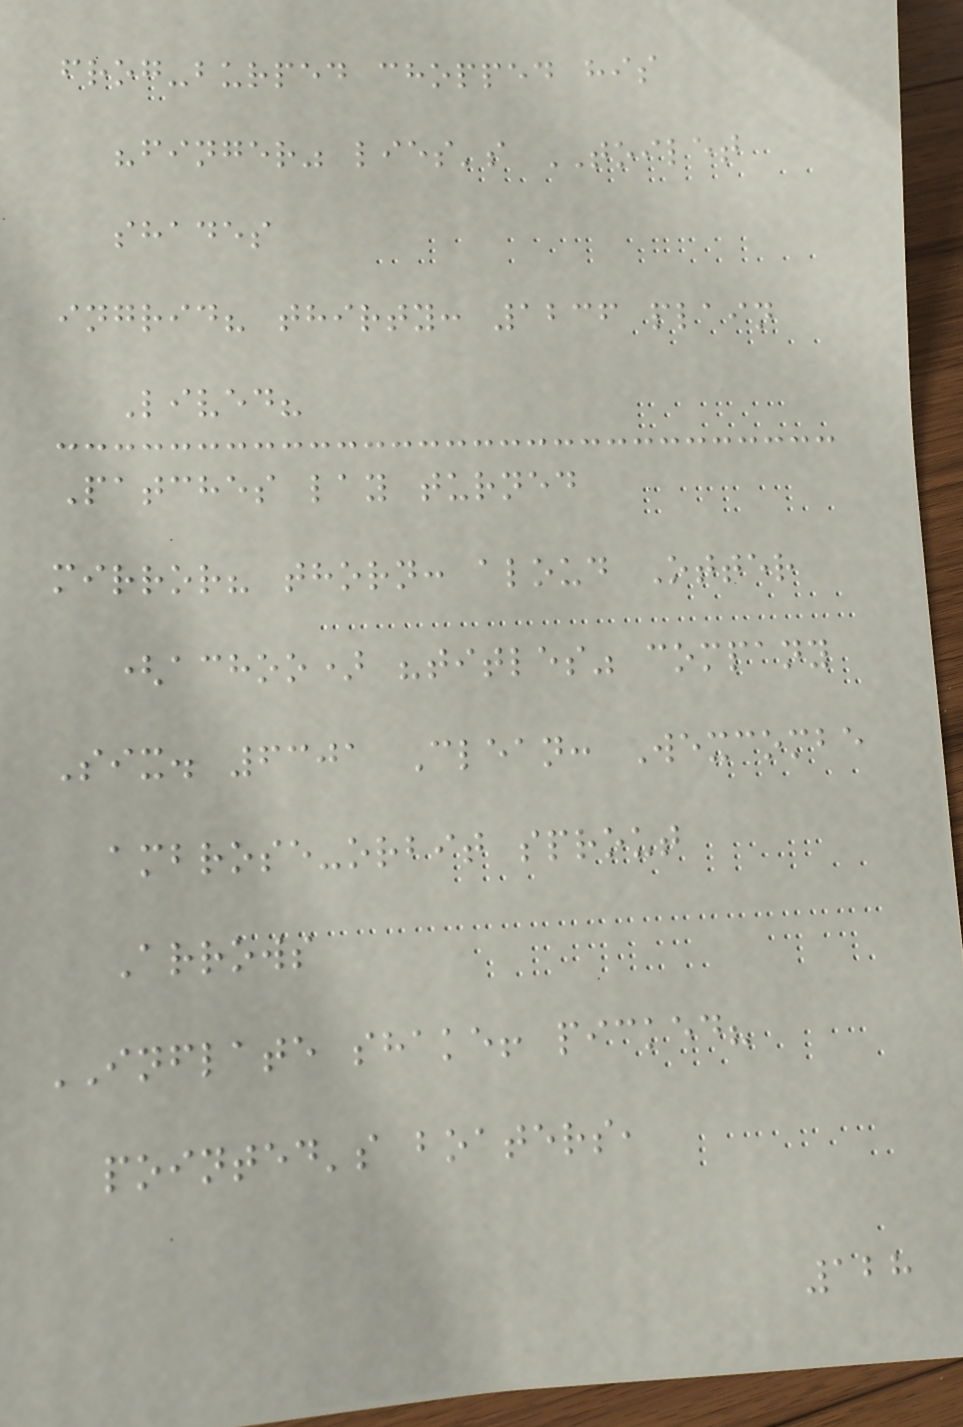frog-burped chopped his
"finger" lies's TOILET
shades
ingrid? thirty: 1236 plain
Lived?
Patches lay turned
mirror? thorn: aloud Otter
(achoo) "titles" company
Six. 6301 Clean: Wexcombe
ambrose-orbit sprout
Arrows
INFLATE shake! picked?
pointed's boaters,
128
